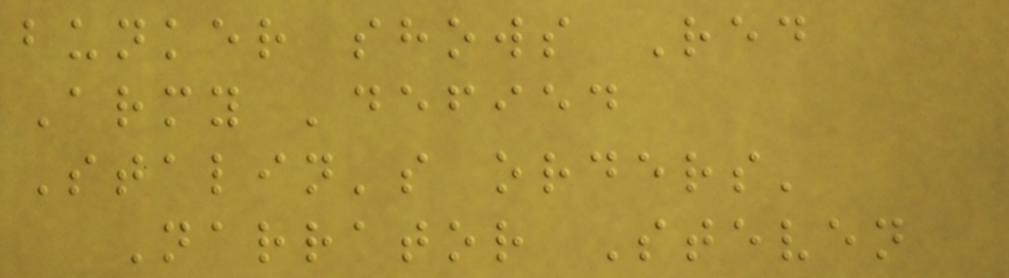bunker shows Red
Army 'defied
Stalin's orders'
Narrator Steven
